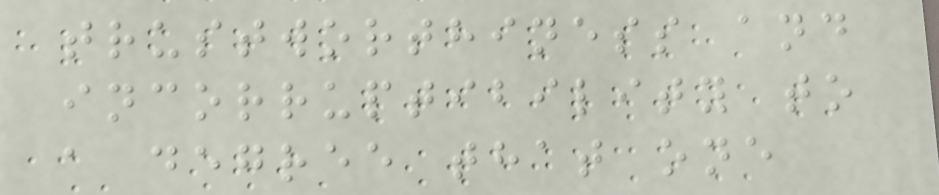trustworthiness and
incorruptibility to
a degree that one
